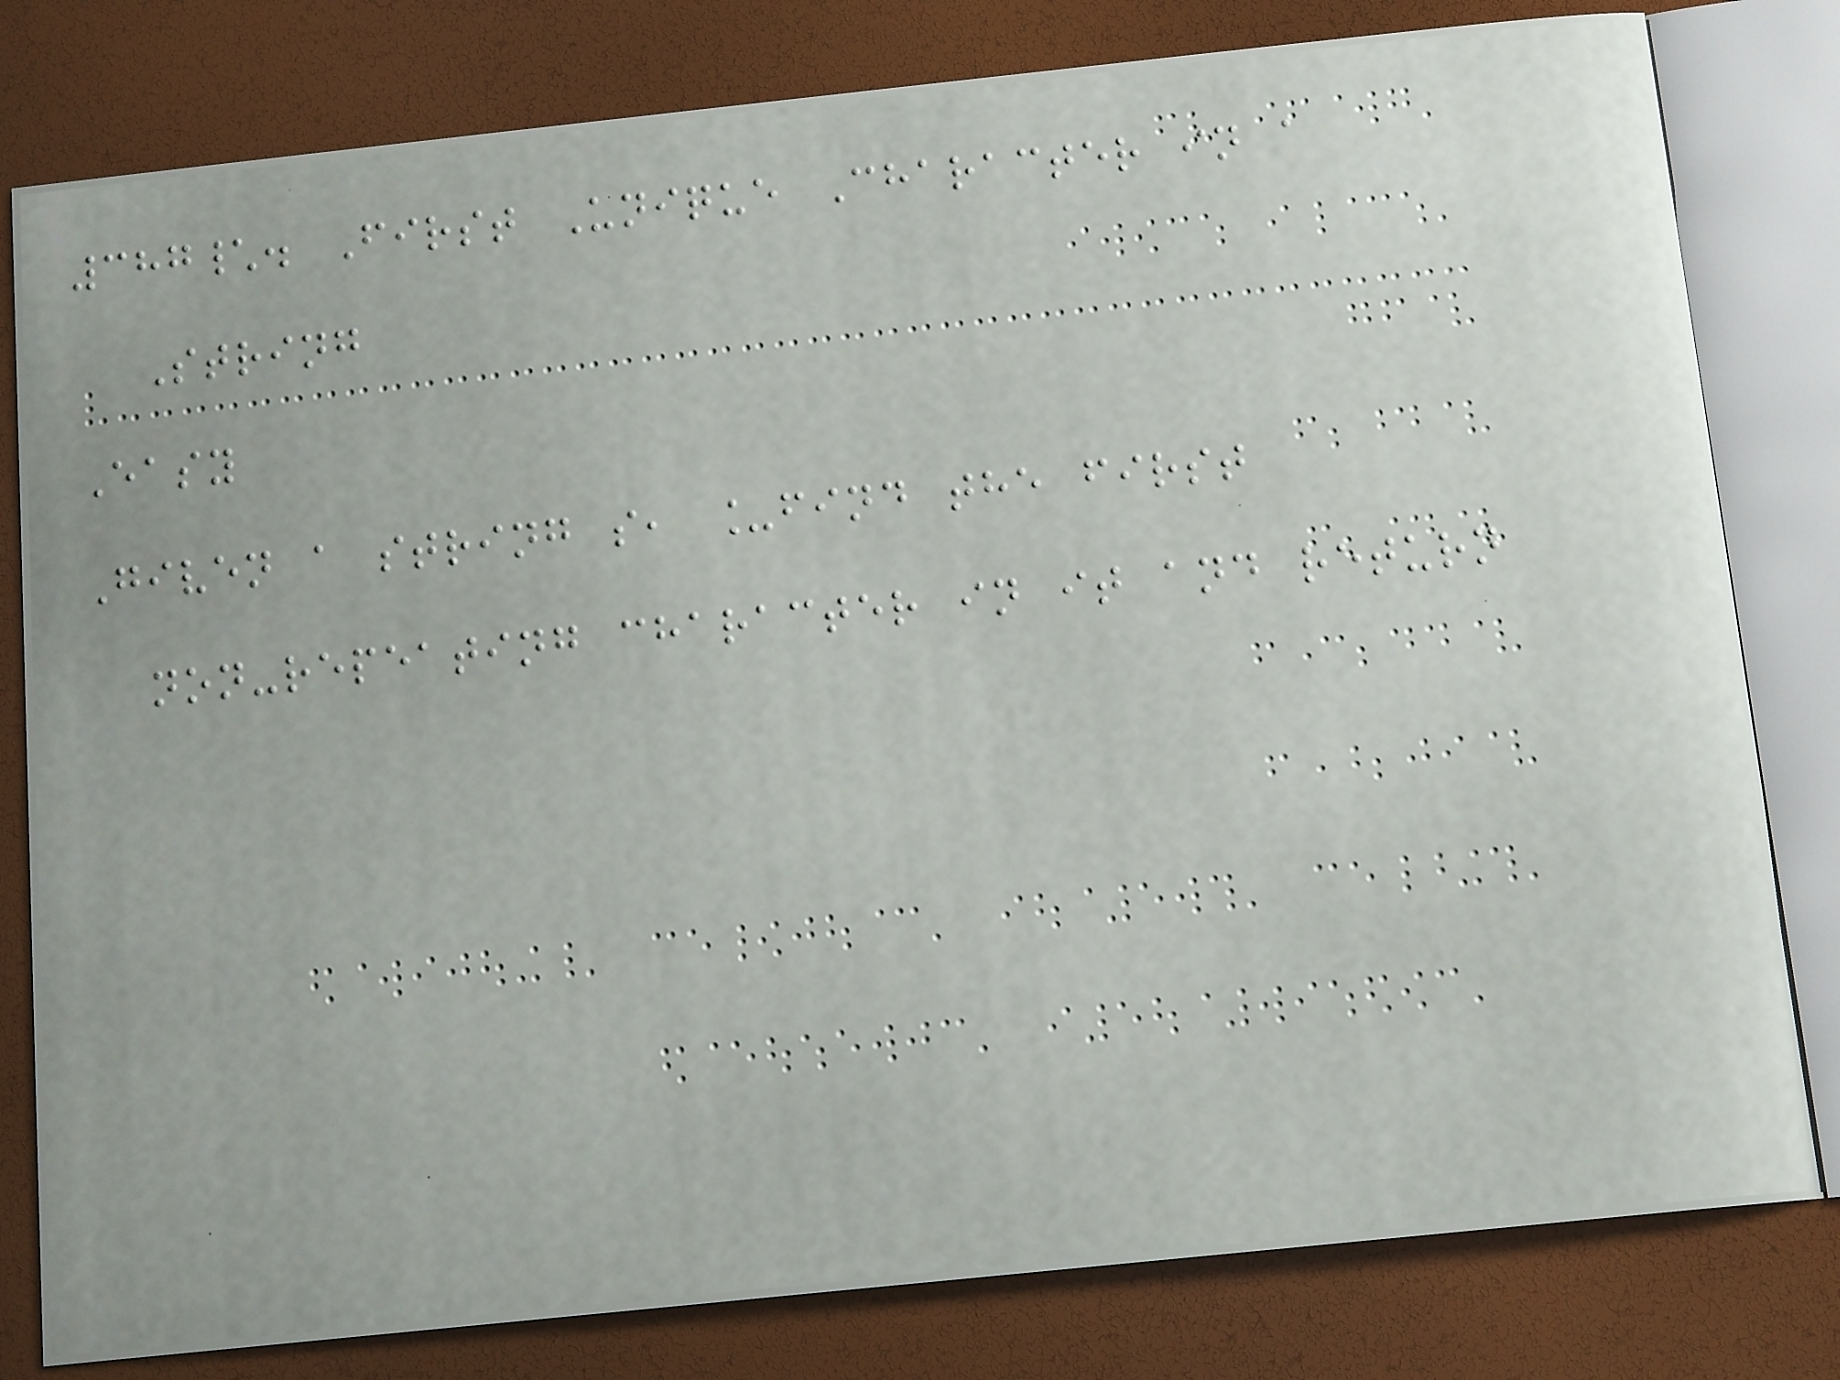387\. First Unique Character in a
String
Easy
Given a string s, _find the first
non-repeating character in it and return
